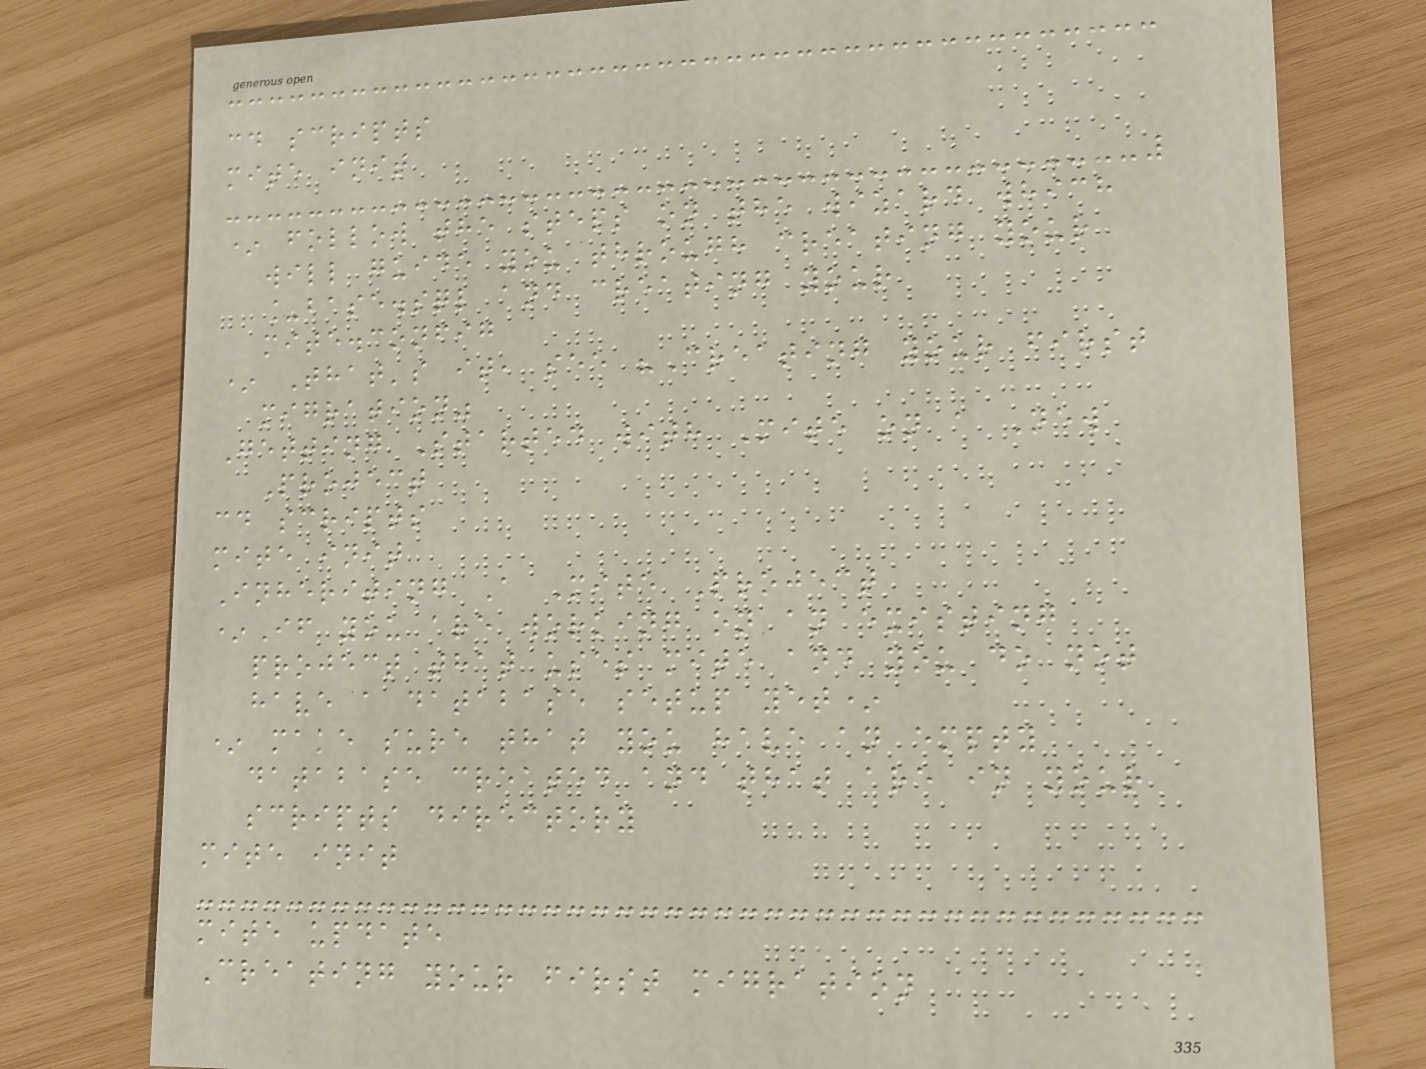cd scripts
mite init
* follow the steps on the wizard which
will guide you through creating your
_base.sql and creating your
mite.config
* That's it, see "Creating your first
migration"
Getting Started with Mite on a New
Project
cd scripts
mite init
Inheriting A Mite Project
*If you are working on an existing
project that uses mite and you do not
have a database setup yet*
* make sure that you have an empty
database created and that are in your
scripts directory
mite init
mite update
Creating your first migration
